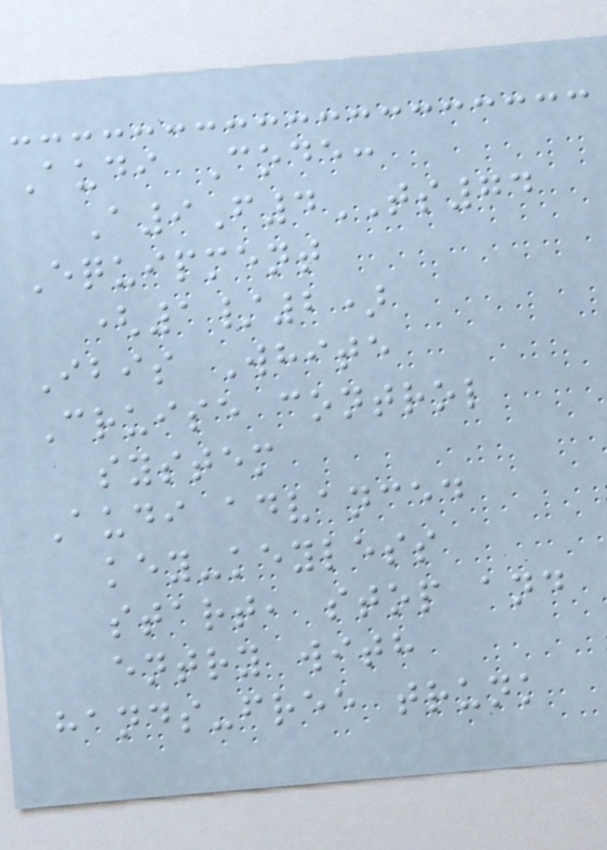Audi Code:
A9F4TS74
Equipment
(1/2)
Ibis White
Cruise control
system
Audi advanced
key-keyless
start, stop and
entry with
hands-free trunk
